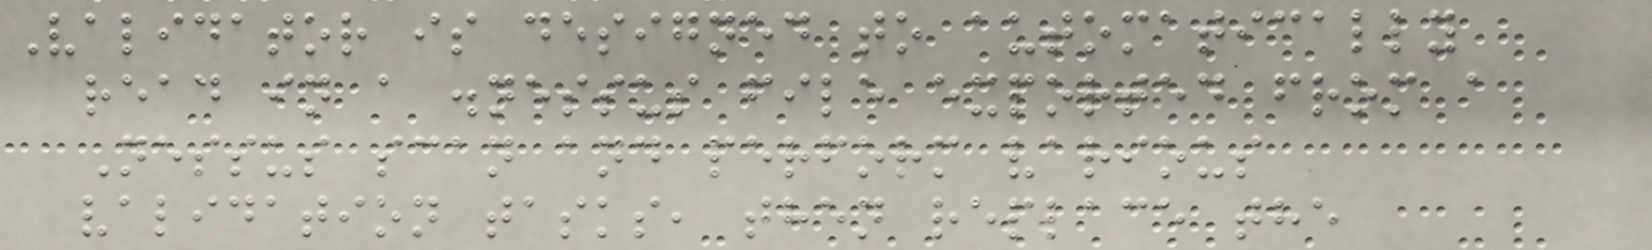Validator is designed to automatically
read in a .nessus file exported from a
Nessus scan and perform various
validation tasks, then replace the
